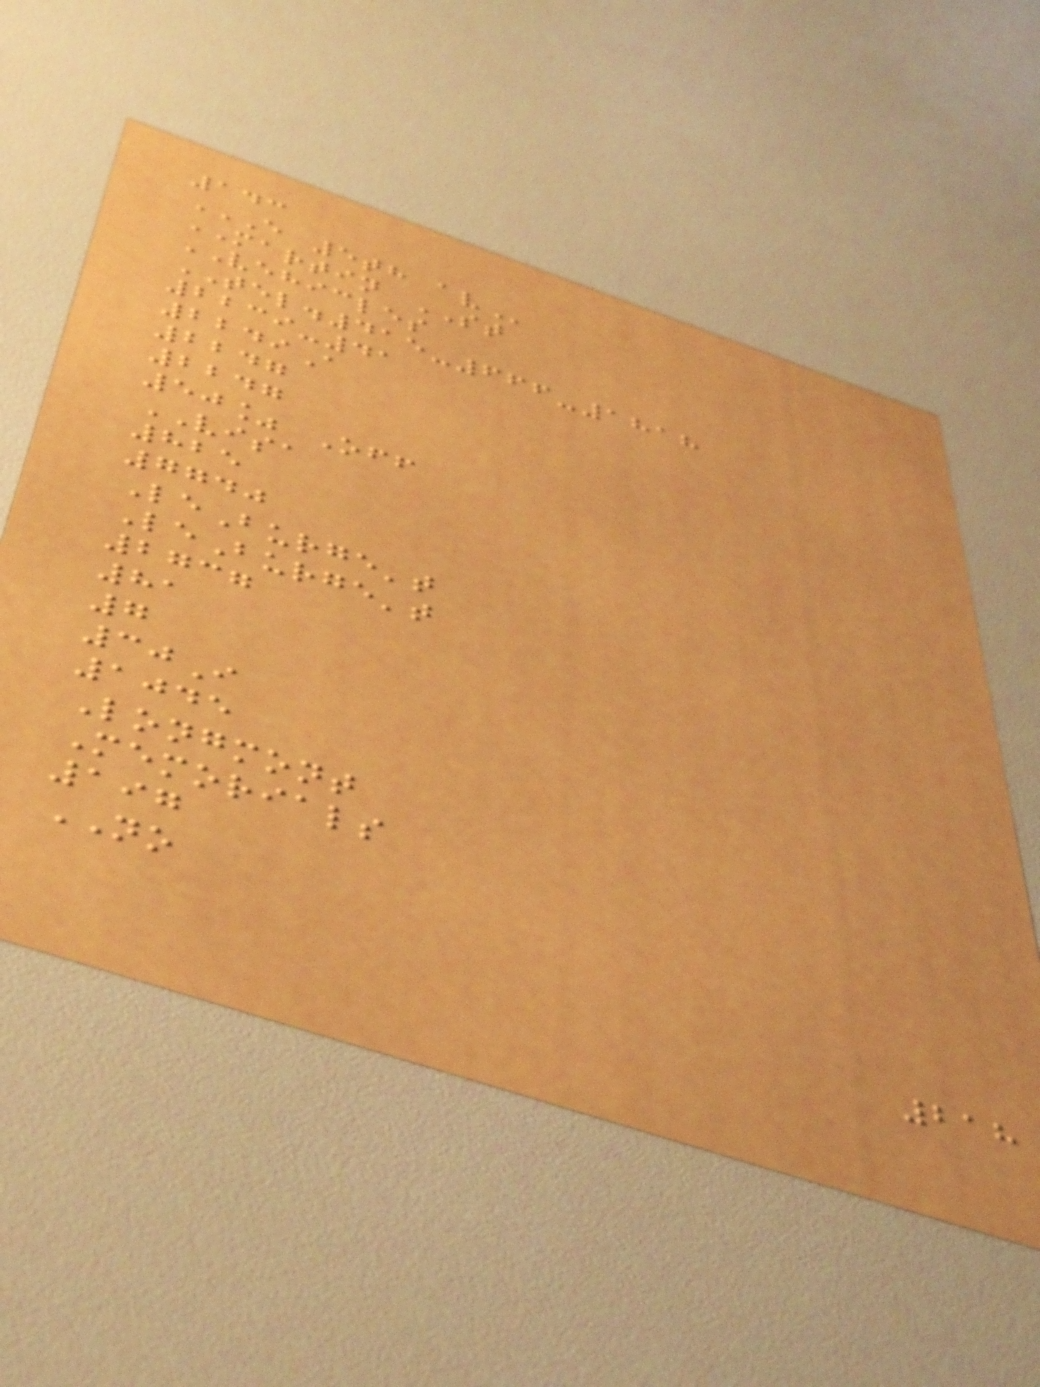143
E 5TH AV
MARTIN ST
VEHICLES
TEL.415-666-1818
2239-41
2249A
2247
2247
50% Off
VISA
825
7740
LeBurge't
LeBurge't
2737
81
7
30I
1045
Longmont
Memorials
197
NO
218
